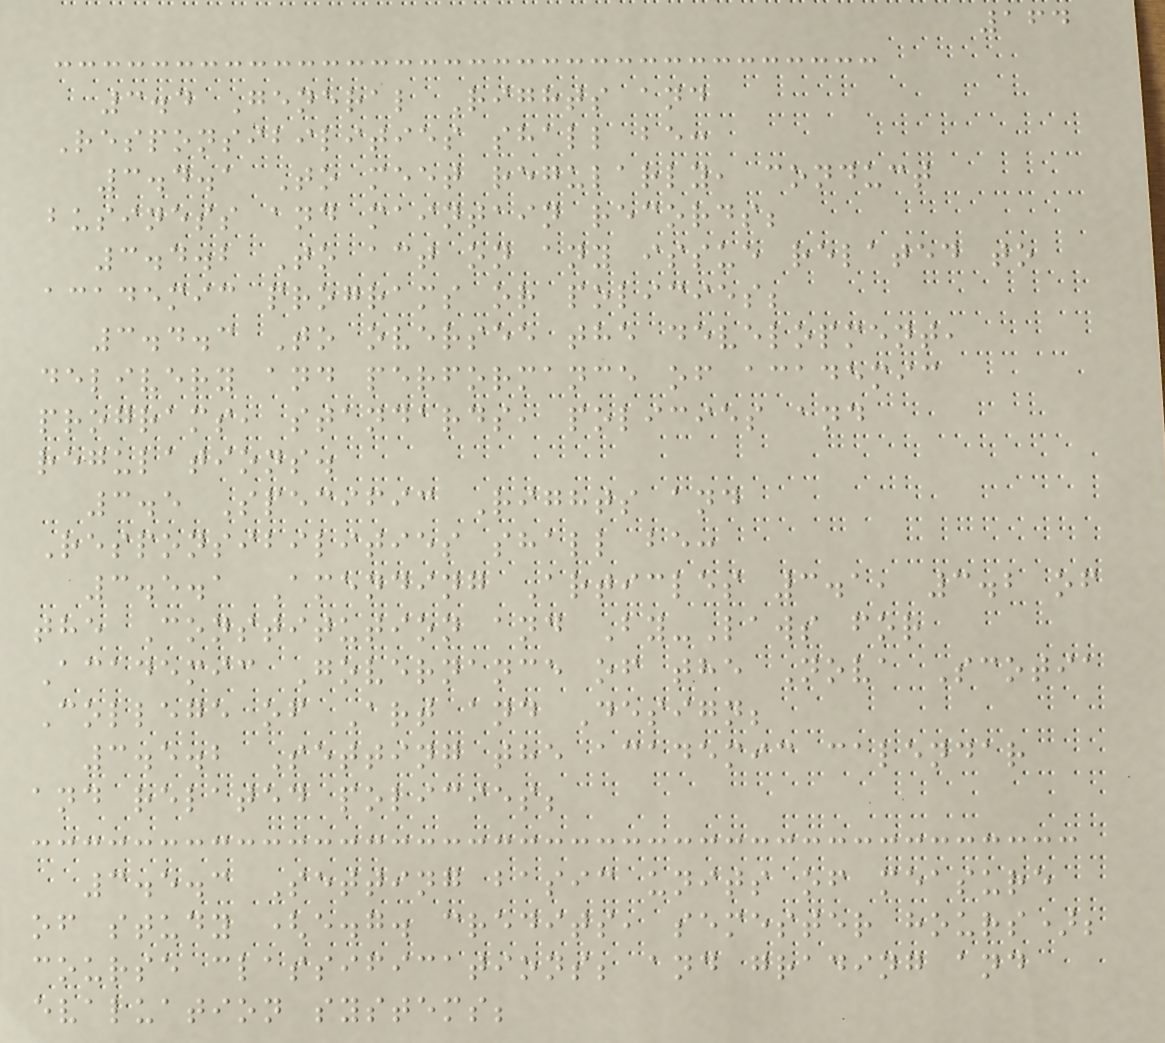164
3.4 General Rights and
Responsibilities shall be:
3.4.1 To meet regularly, conduct
business and maintain records;
3.4.2 To act on any issue related to
academic programs or policies;
3.4.3 To oversee the development,
delivery and performance of academic
programs, standards, policies and
regulations.
3.5 Specific Rights and
Responsibilities shall be:
3.5.1 Amending Articles 3.1, 3.2 of
the Constitution and By-Laws for
Academic Governance of the Nova Scotia
College of Art and Design;
3.5.2 Setting the academic calendar
and related policies;
3.5.3 Setting basic units of measure
of study (e.g. credits, semester hours);
course classifications; and grading and
evaluation systems;
